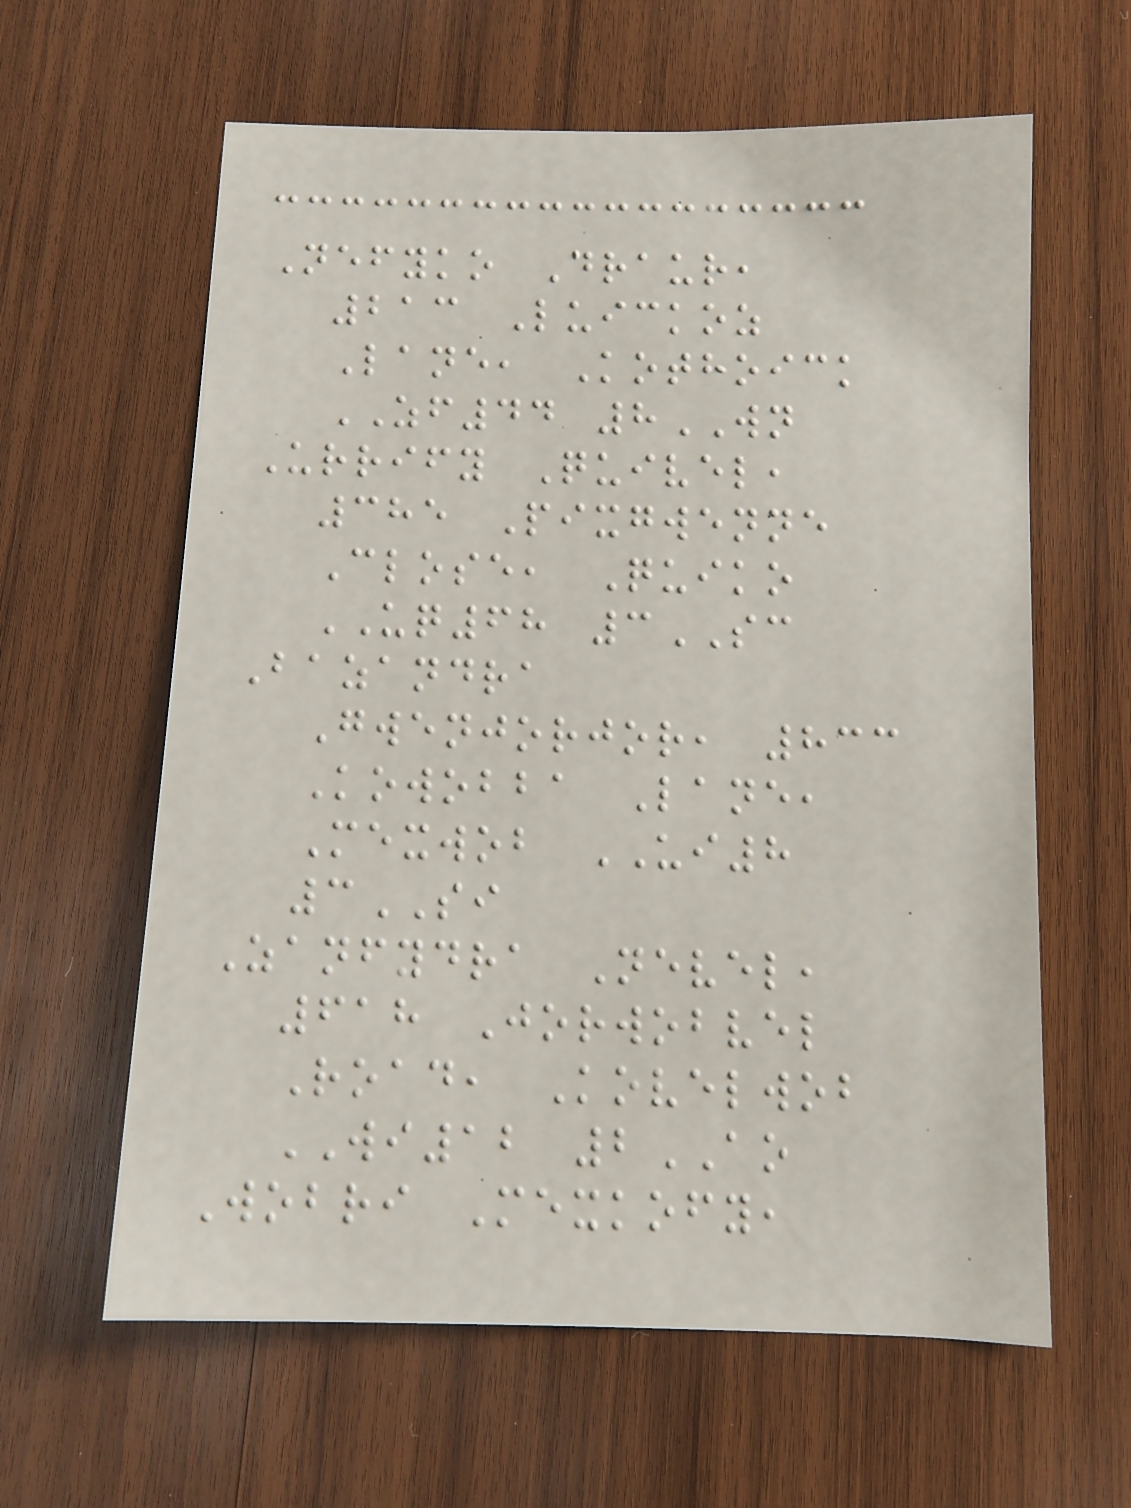Nefyko Draur,
213 Luickoz
Lane, Kothoick
ZF44 8WN
Urrify Quivel,
385 Pixgwenne
Close, Quiko
UQ68 3SC
Bazandra
Gwenjorjor, 833
Kowobba Lane,
Mexwob UI8
3SI
Zanfydra Nevel,
618 Jorwobvel
Road, Kovelwob
WI12 2AO
Wobri Mexkofy,
